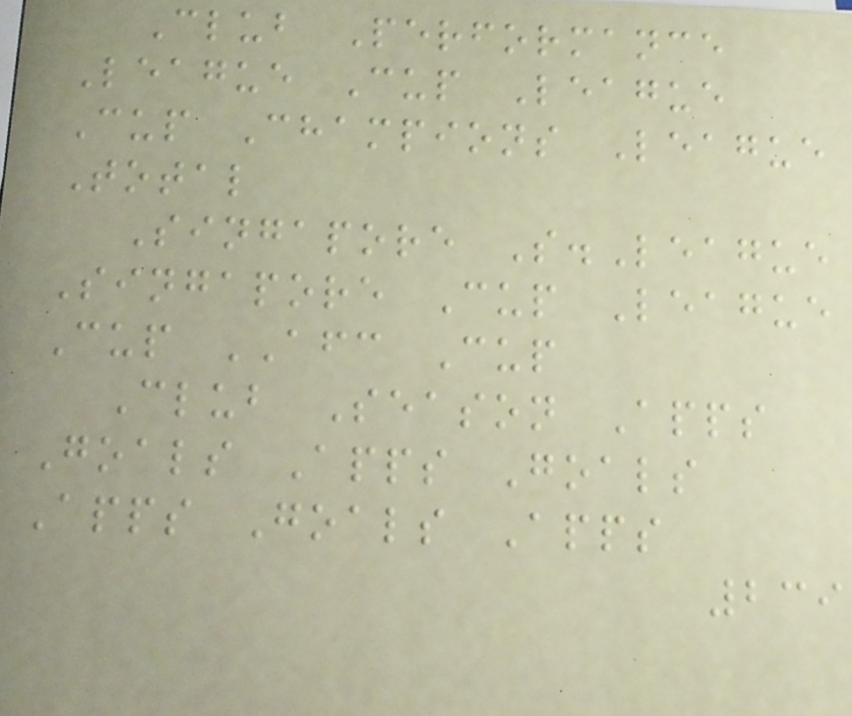Club Performance
League Cup League
Cup Champions League
Total
Singapore S.League
Singapore Cup League
Cup AFC Cup
Club Season Apps
Goals Apps Goals
Apps Goals Apps
239
